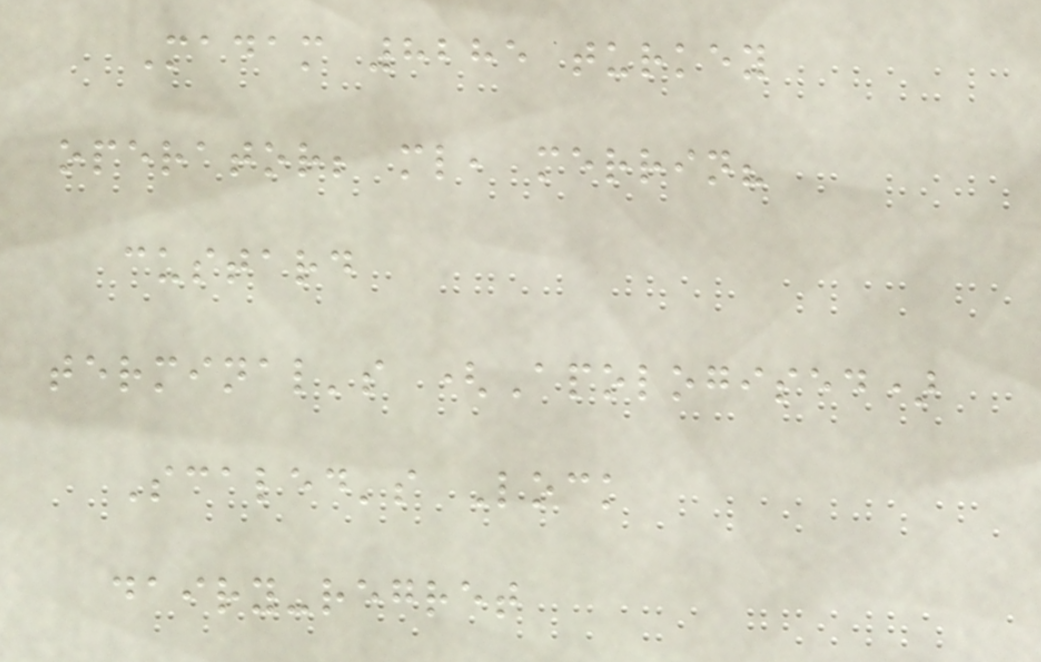Madam 8285 turkey
operator; ml, merrin?
custard
terminal's (Apologised)
Scaled's Lock
dairy-regret
